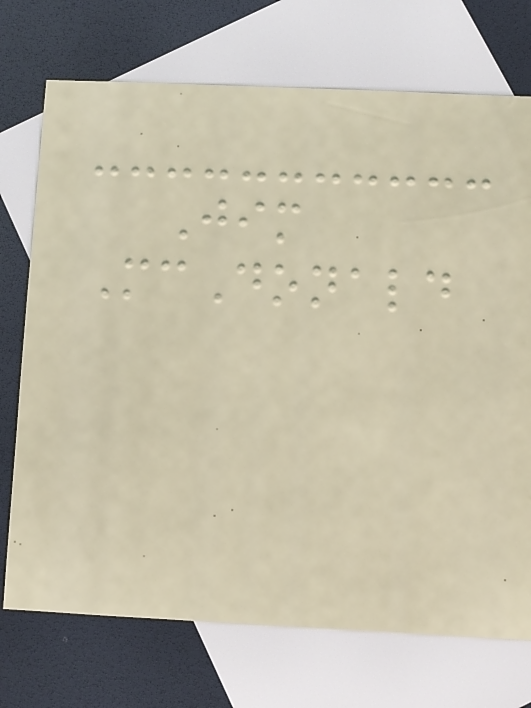Jim
McDonald
